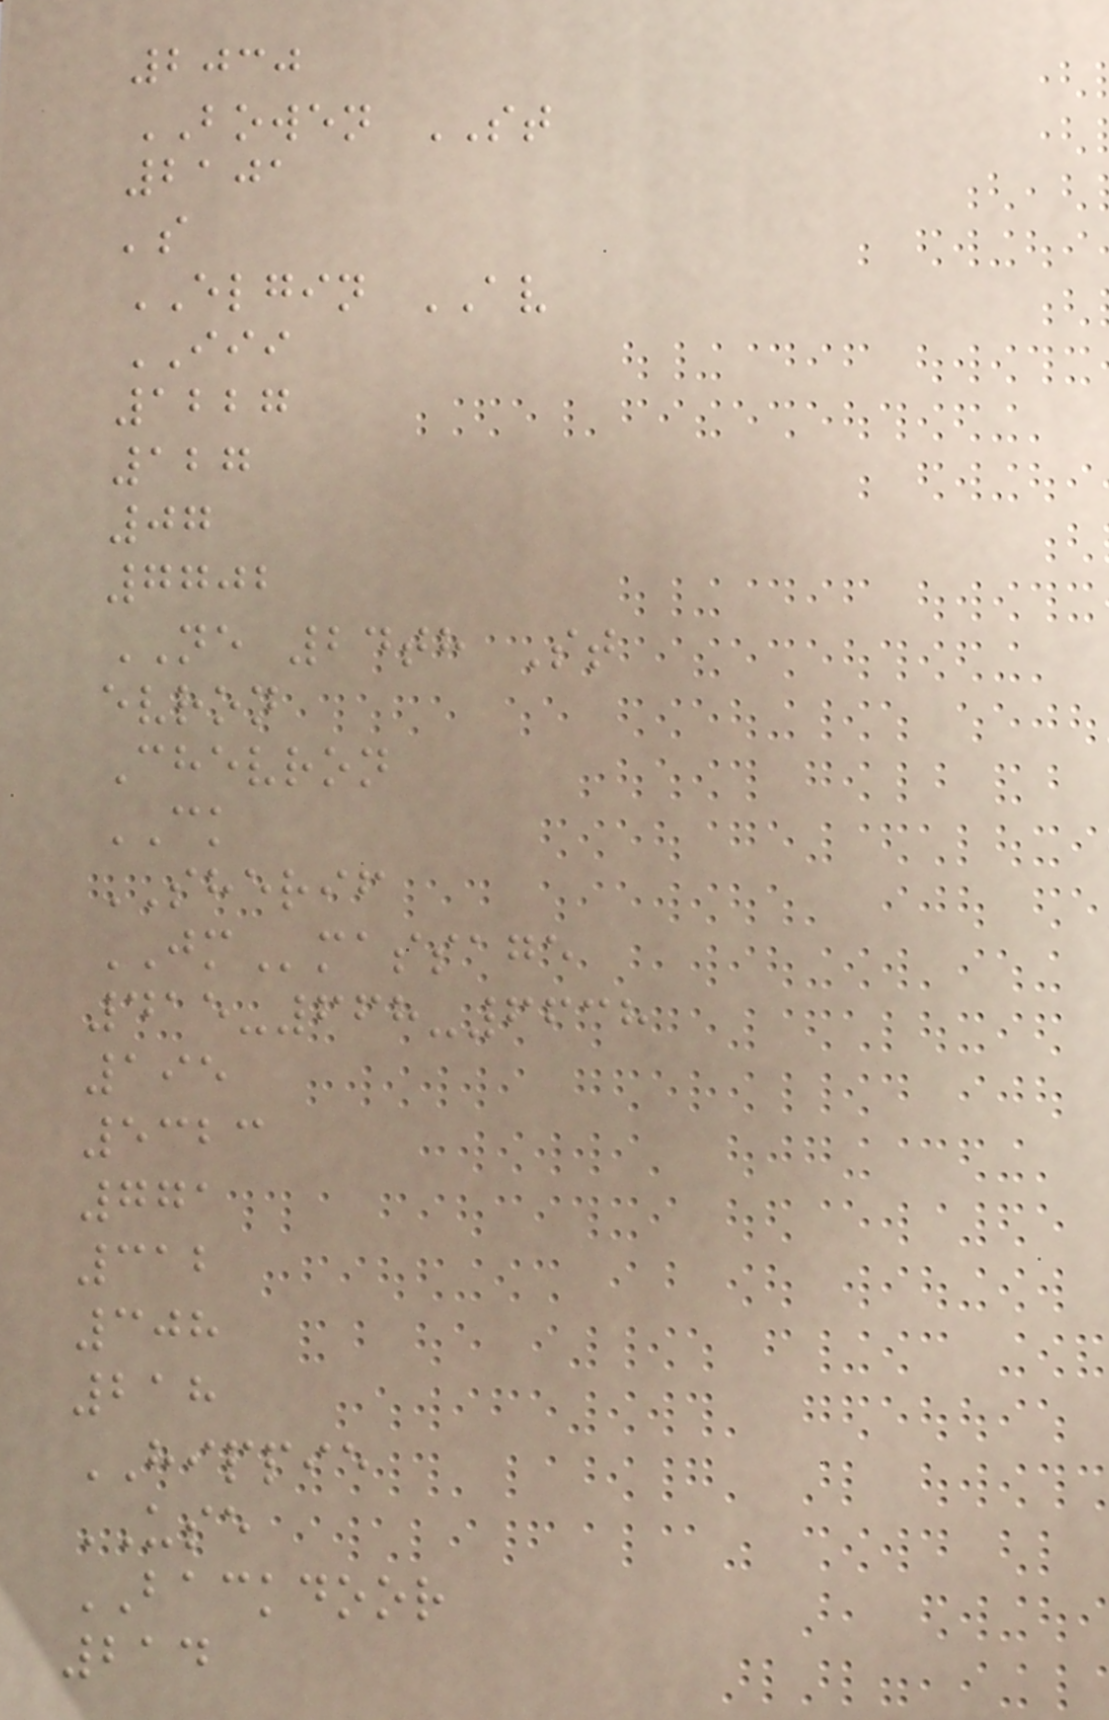2030
BOWEN ST
2101
's
ELGIN AV
III
1227
127
07
7702
NE 24th St
evron
Chevron
CK
SHERIF
JMmassage
415-668-6638
195
5323
771
312
308
218
HIPPIE
USE
BACKDOOR
214
